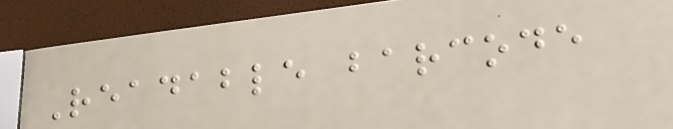Readable barcode
